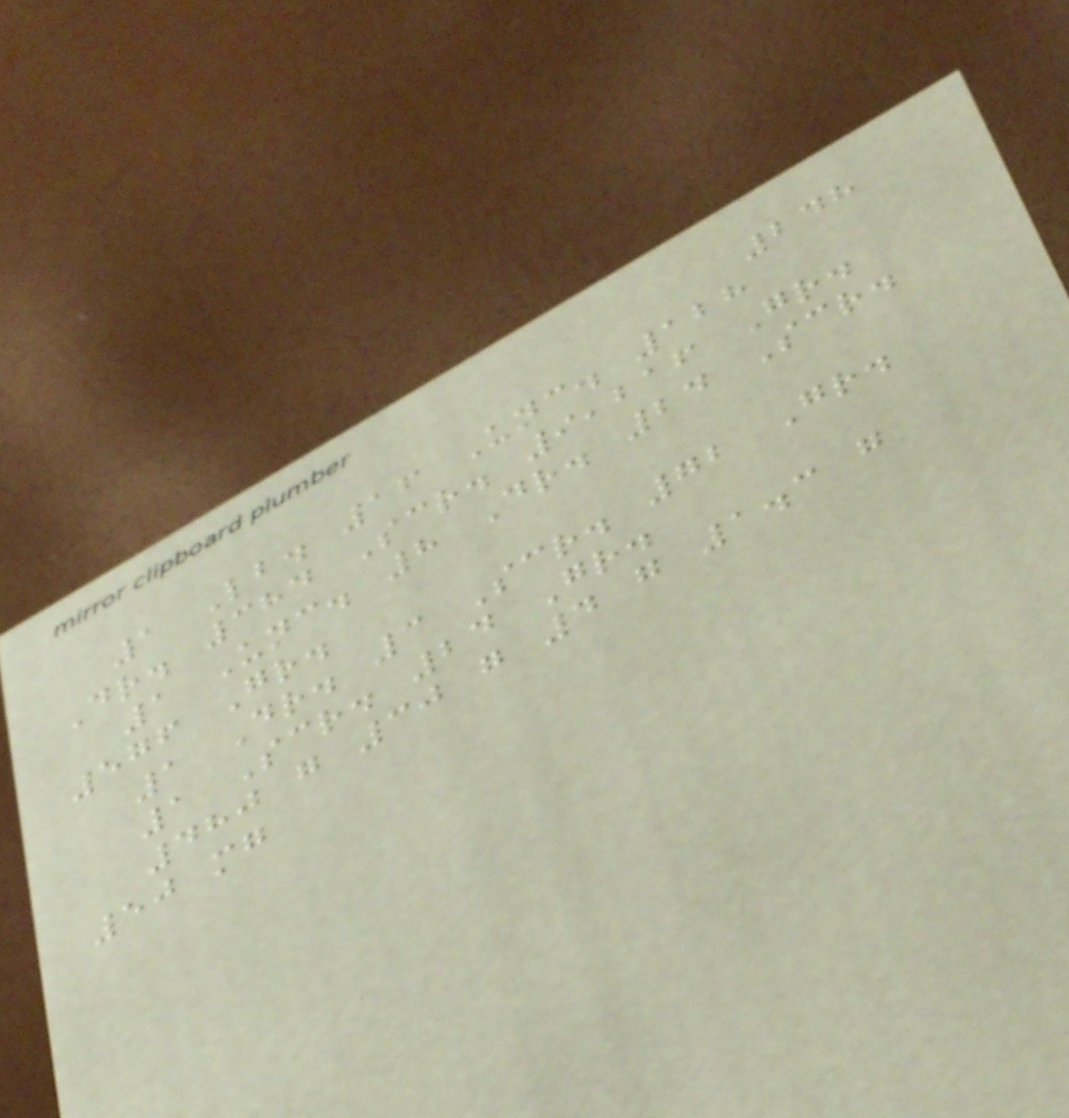248
1 Lb. 16 Unc. 128
Dr. 384 Scr. 9,216 Gr.
1 Unc. 8 Dr. 24 Scr.
576 Gr.
1 Dr. 3 Scr. 72 Gr.
1 Scr. 24 Gr.
480 g 30 g 4 g 1.3 g
50 mg
